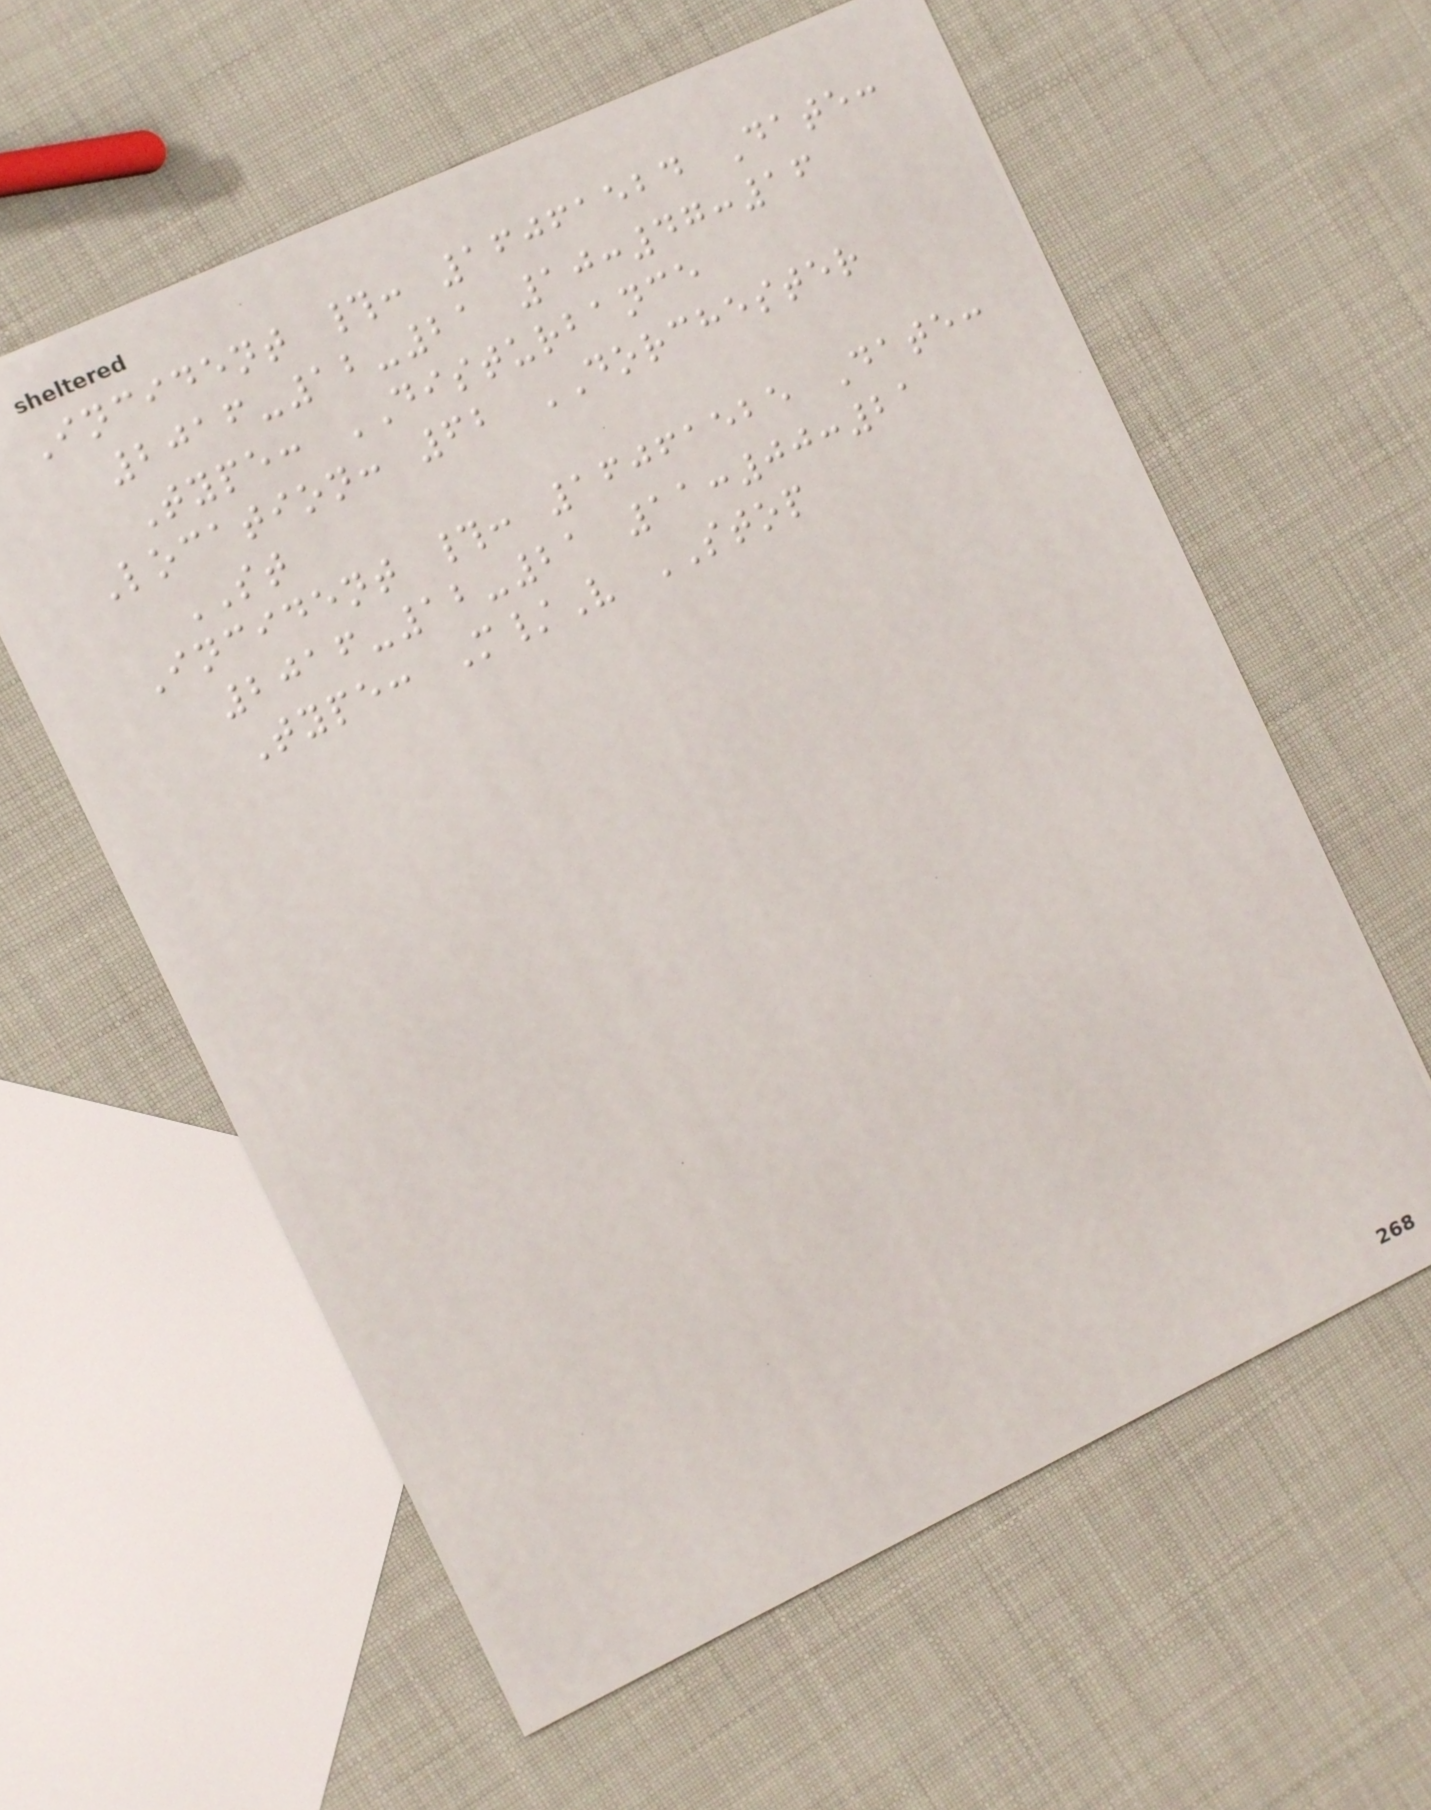Incident #: 16061524 Date:
2016-12-21 10:47:16
Type: DISTURBANCE
Location: 62 DORCHESTER
ST
Incident #: 16061525 Date:
2016-12-21 11:00:21
Type: M/V STOP
